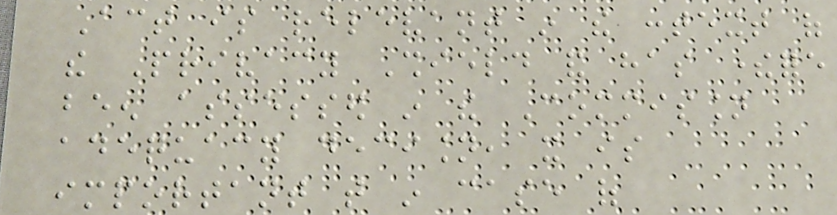Act is relevant in the context of
the Privacy Shield and has therefore
been assessed in the Commission
adequacy decision, it is
important that in case of
